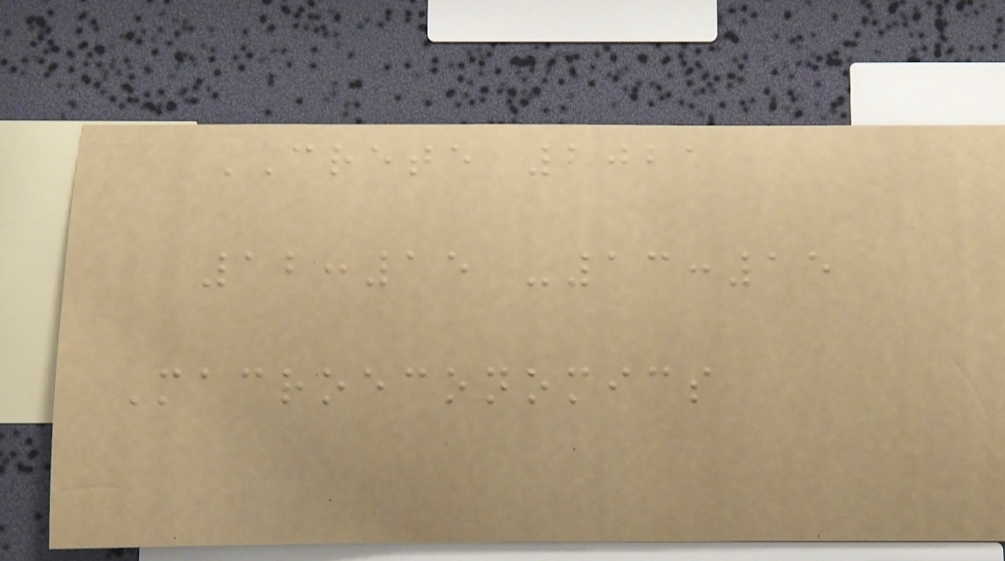CRETE 2021
12:15 -13:15
Macroeconomics
